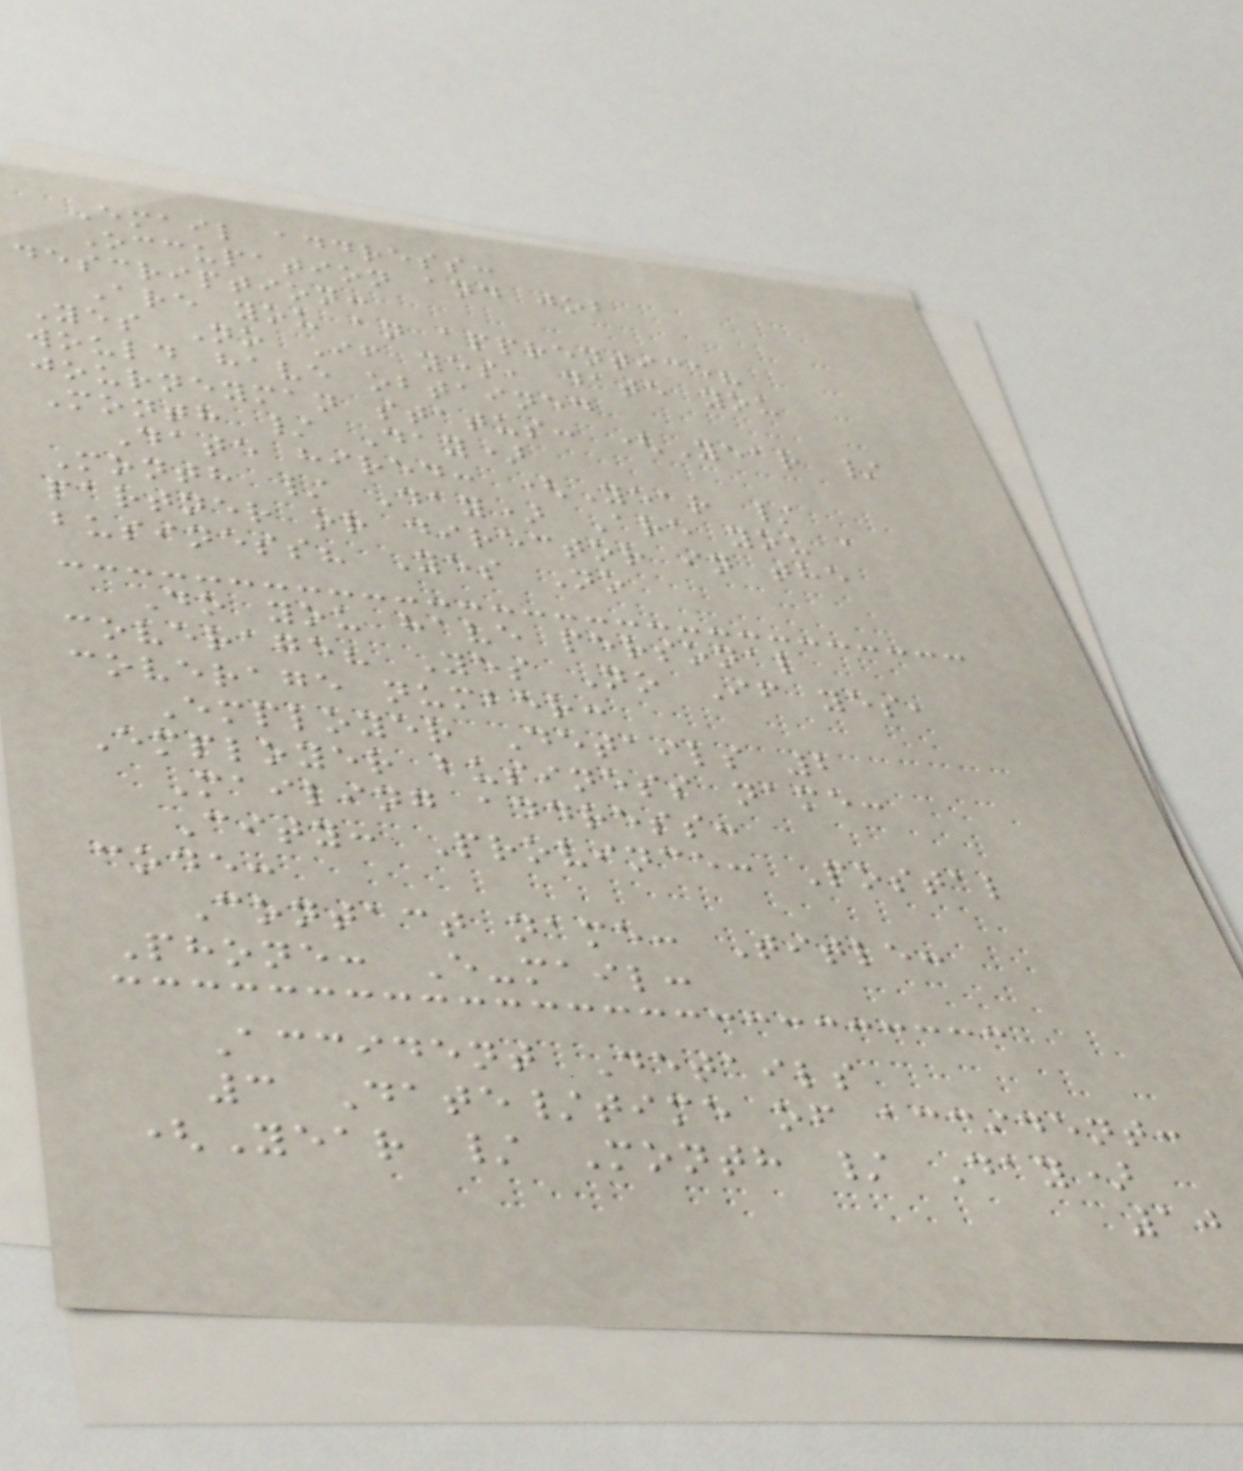Email address:
Occupation and job
description:
Are you an apprentice?
Yes No If yes, date you
would have obtained
journeyman status: (Year /
Month / Day)
Date hired: (Year /
Month / Day) Are you a
partner or director in the
business? Yes No
Do you have personal
coverage? Yes No If yes,
coverage number:
Employer Details 2
Employer business name:
Mailing address:
City: Province: Postal
code:
Contact name: Title:
Phone: E-mail:
Accident Details
3 Date/time of accident:
(Year / Month / Day)
10
